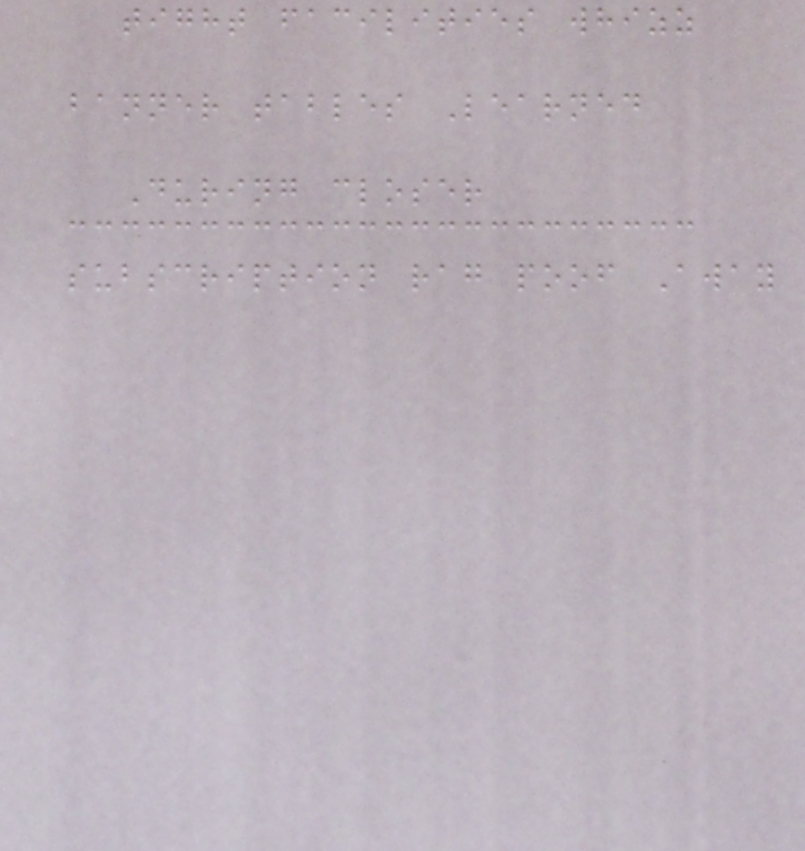tight facilities whizz
banner tables Learned
During closer
subscription rag poof Away
